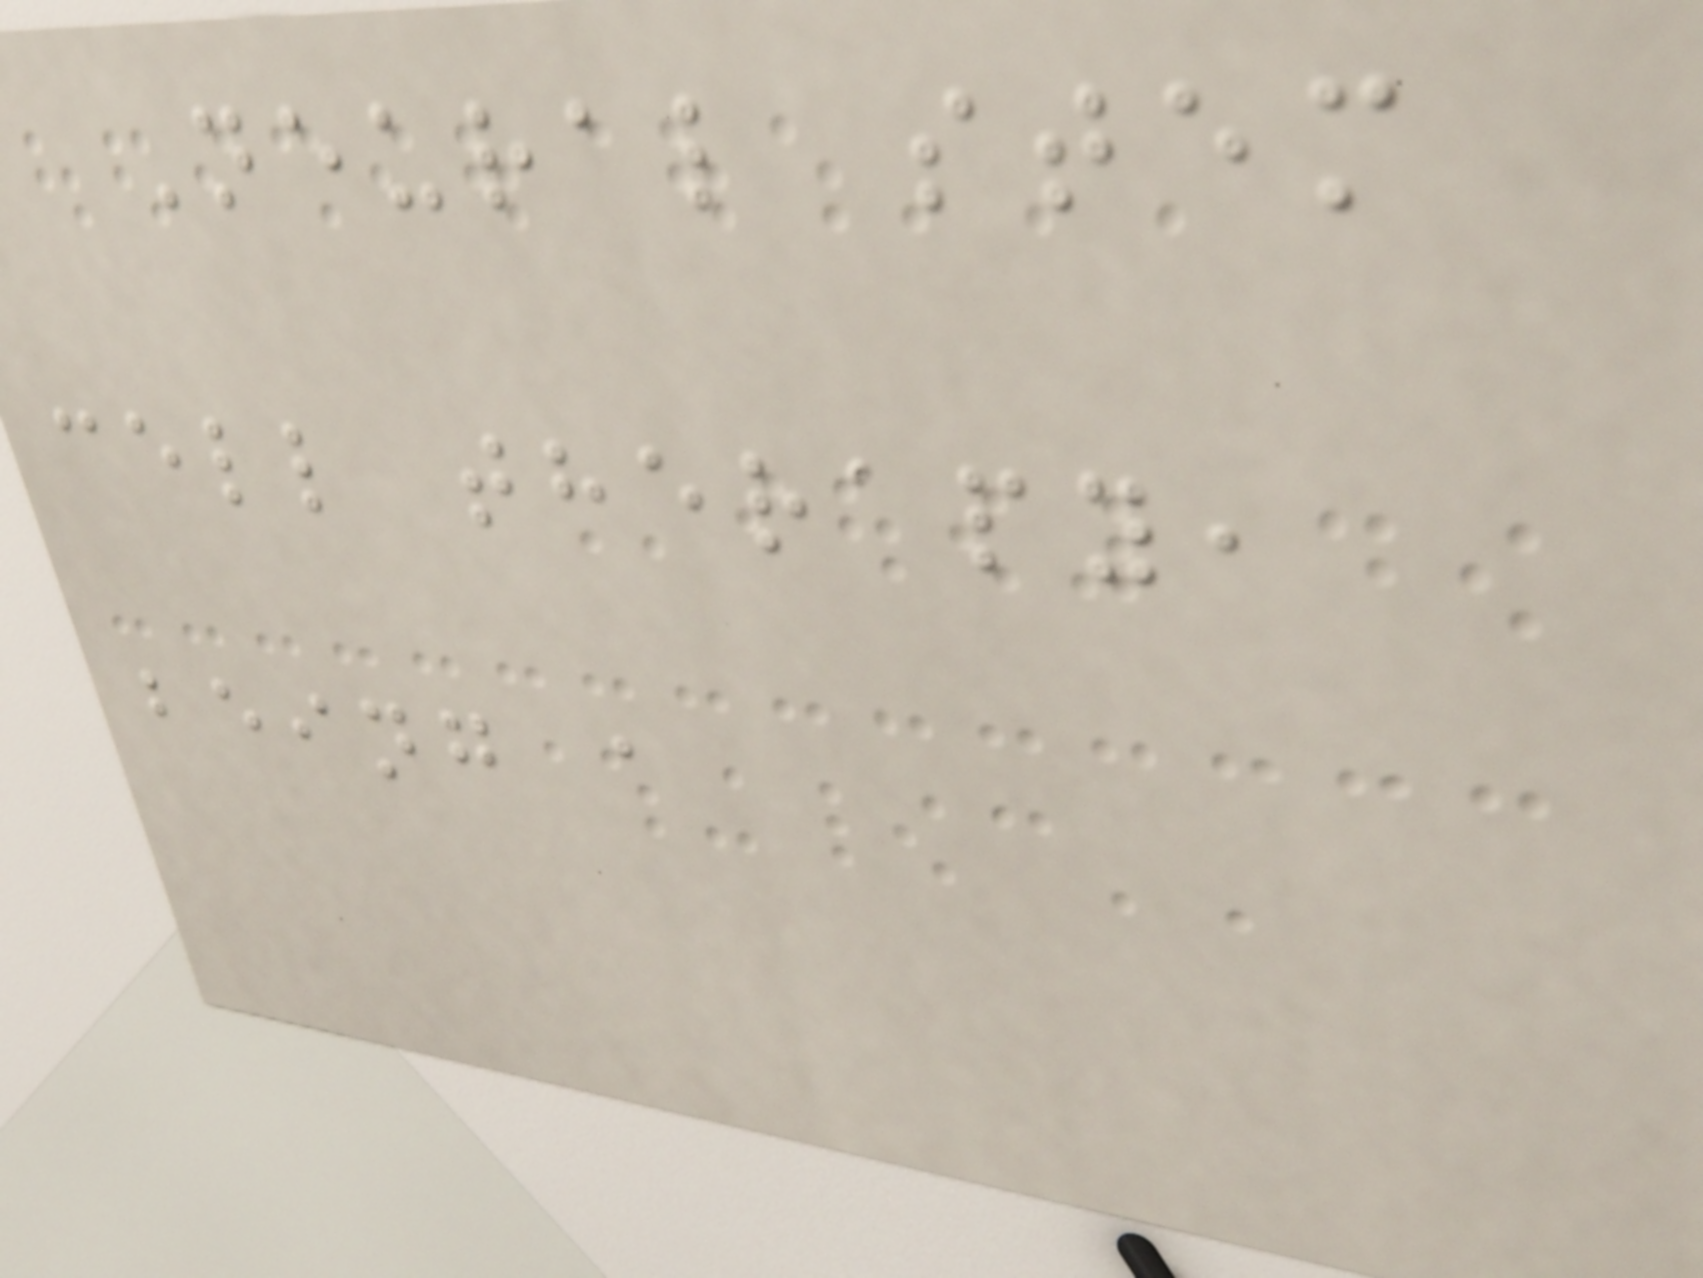Neural stem
cell therapy,
being a
